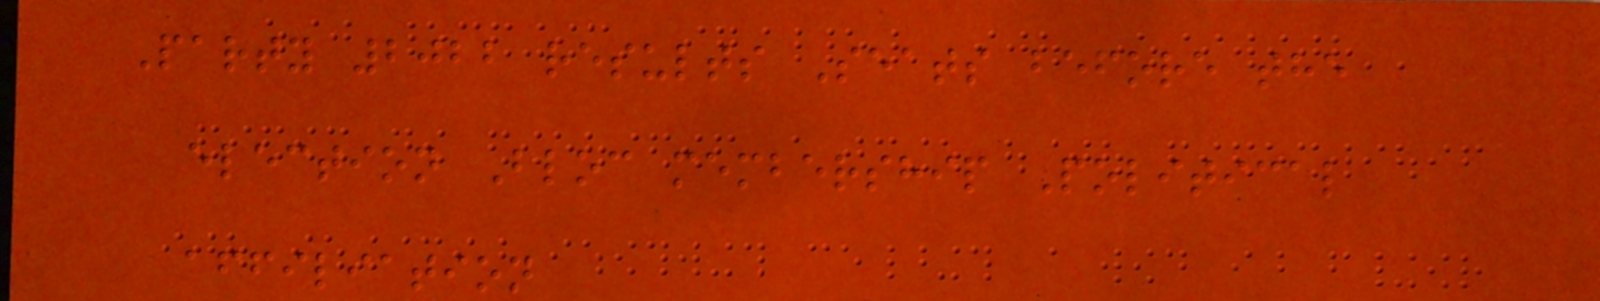Party 2022 results Seats before the
election Bloc membership Political
affiliation
